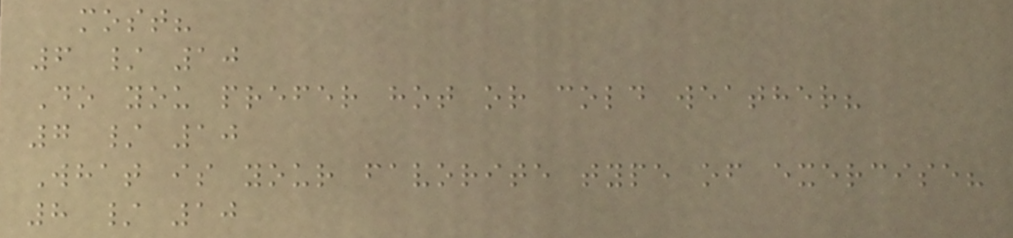most?
6 / 10
Do you prefer hot or cold weather?
7 / 10
What is your favorite type of exercise?
8 / 10
